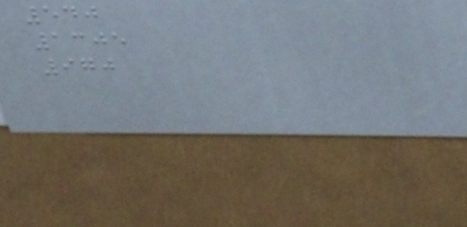540
1305
970
